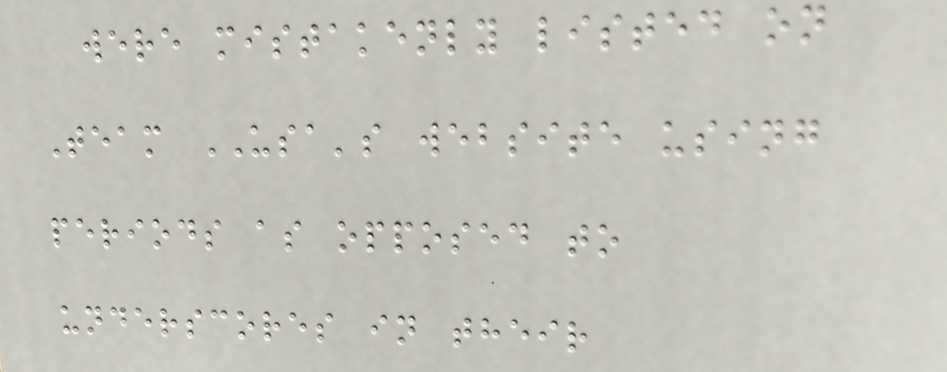were mistakenly listed on
Team USA's website using
periods as opposed to
underscores in their
